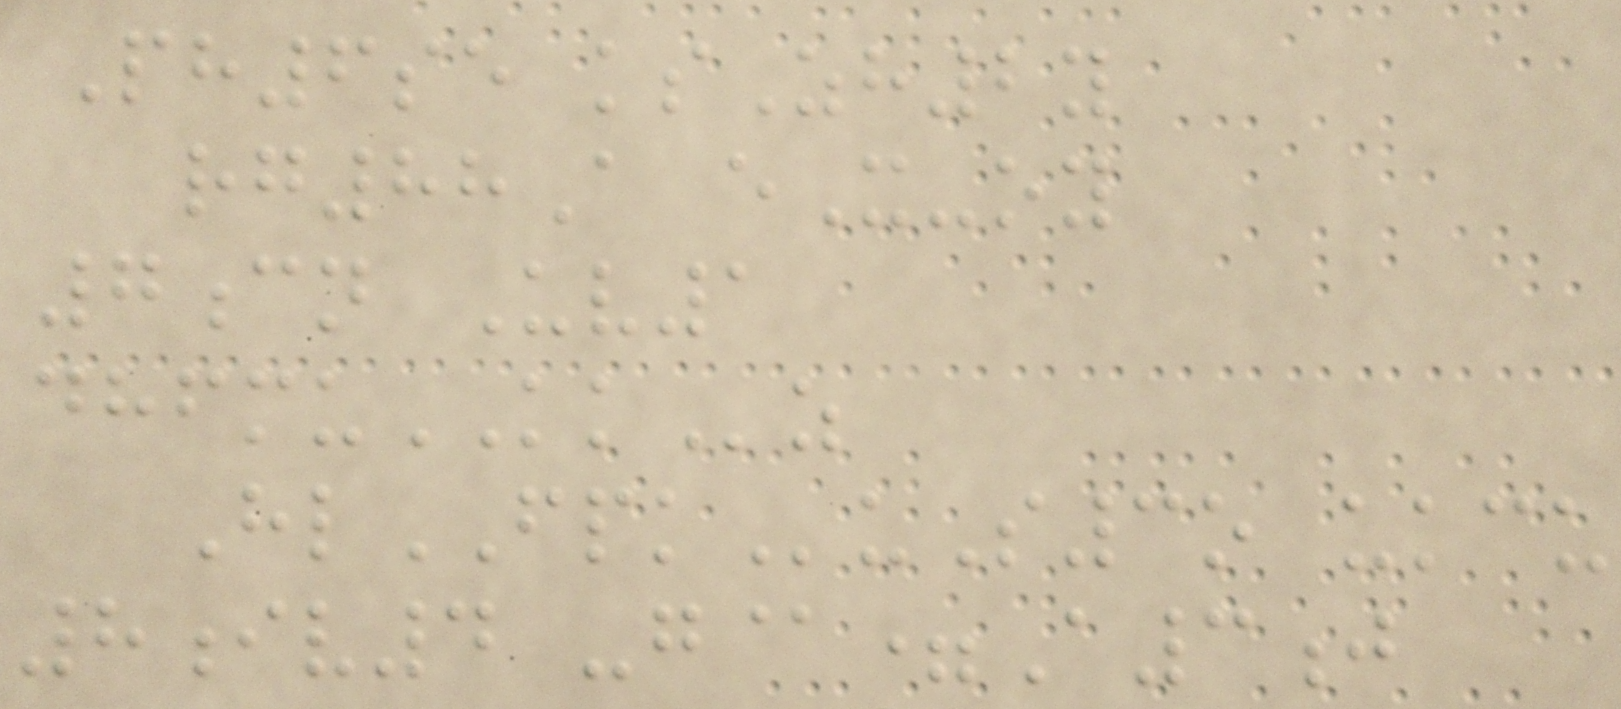Ph6se ksZh2y
rg88A eX-oy
7cn Uv1
dhfmuKKz
HlFPKuS3o ukcu
8iv4 -g@=A3j
